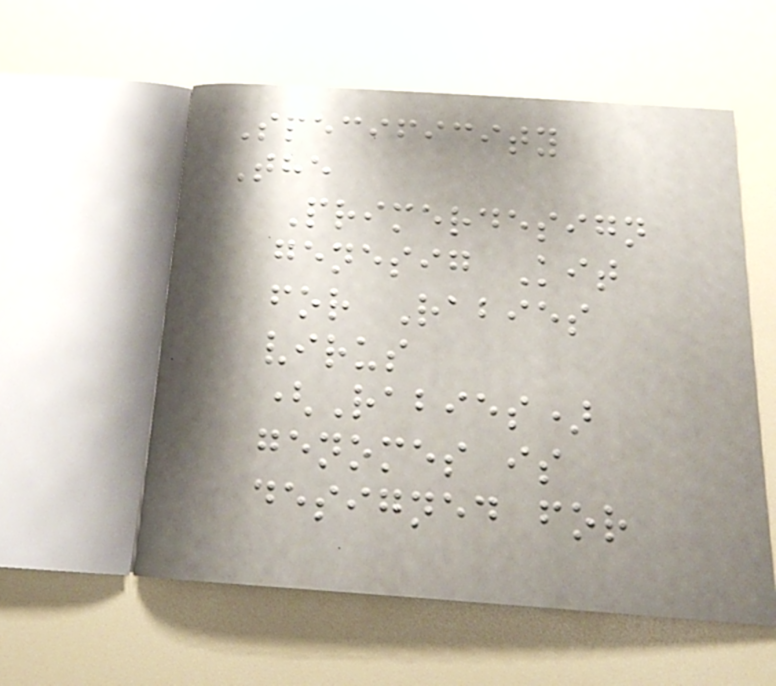Specificity
The
Primerdesign
genesig Kit
for Rabies
virus
(Rabies)
genomes is
designed for
